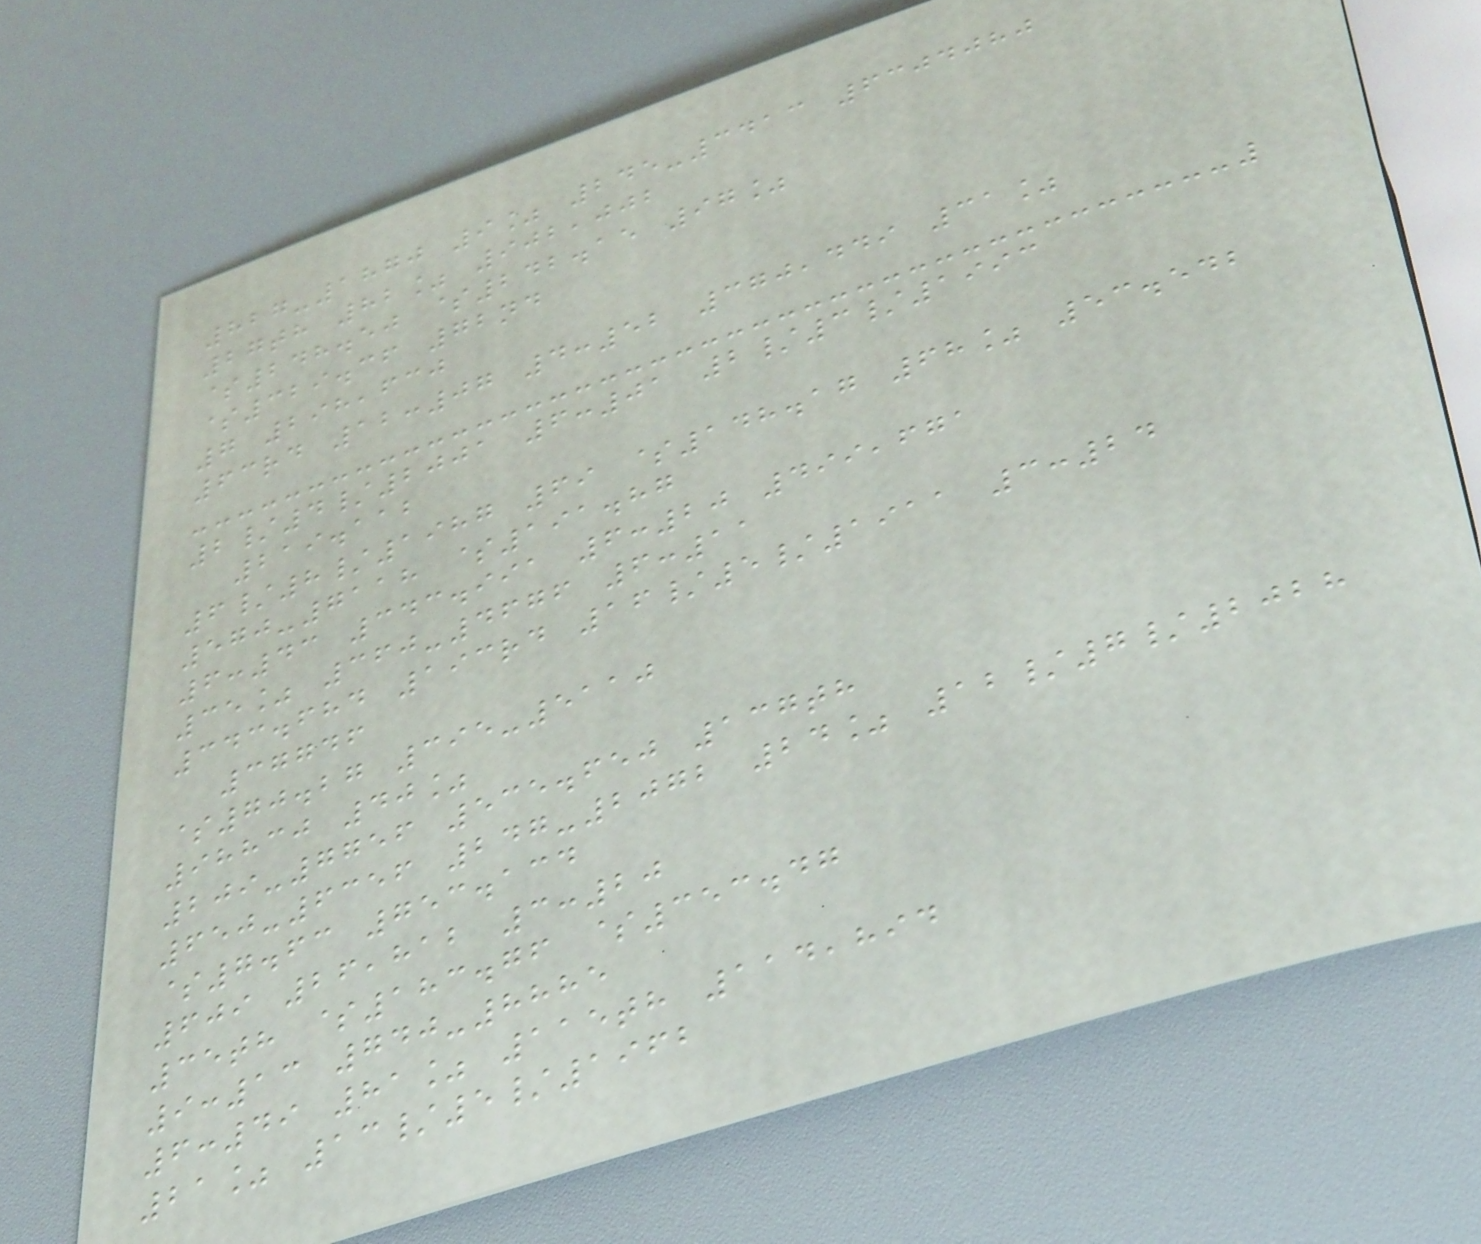827-1870 9% 245-3413 6304080
27th 82% 902,002
$248.50 $242.15 97%
$329.36 72nd
7 298,630
63rd 12:07 4:52 370,449 31%
2/4/2001 6:01 2/3/1993
219.112
6/8/1987 69 $148.17 68% 53.542
570-7118 $191.87
6:43 343.991 6:20 499,671
35% 360-4676 6:11
343.684 193rd 16/5/1911 3:24
37746
$70.27 395-5110
98830 40%
209-7756 535.650 137th
650-6356 247-2072 24% 12/7/2028
$7.63 753.134
609 26,812 3:20
35th $183.76 $353.47
9:13 740-8885
6:49 81% 115th 114,894
21% 13/5/1962
